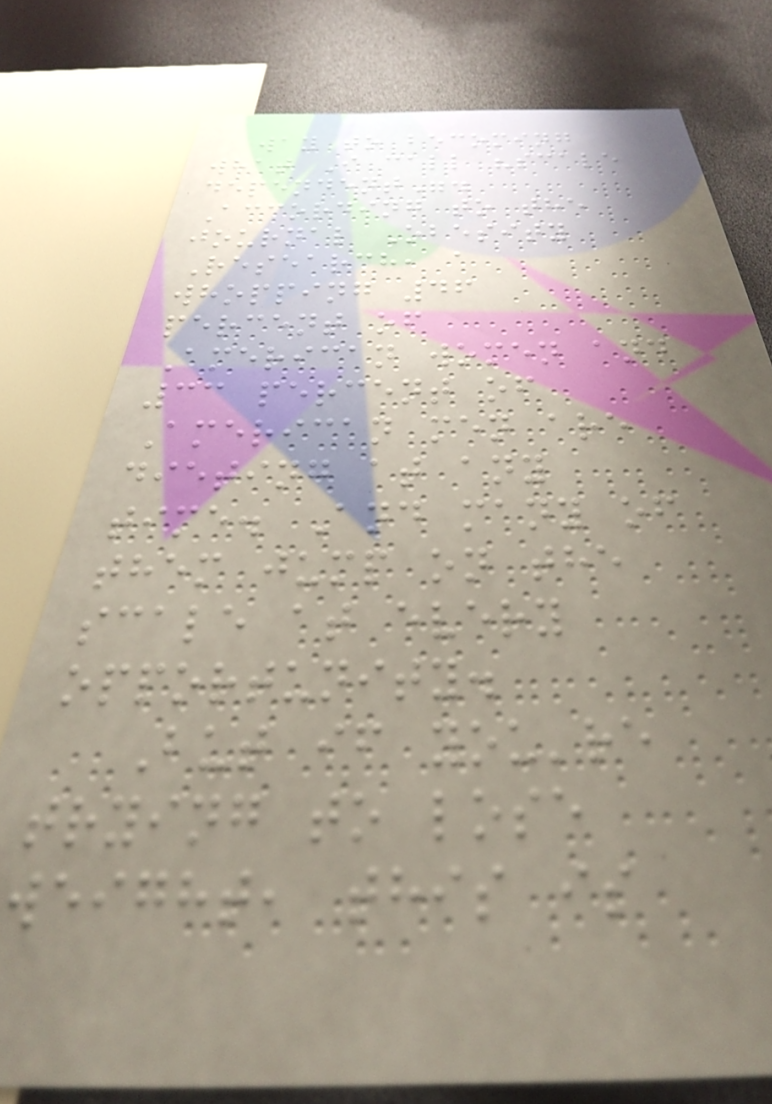way to becoming
what I call "scale
dependent".
According to the
journal Obesity
Research, a
whopping 46
percent of
American women and
33 percent of
American men are
dieting at any
time. And many of
them jump on the
scale at every
opportunity.
But if you're
trying to lose
weight, this is
